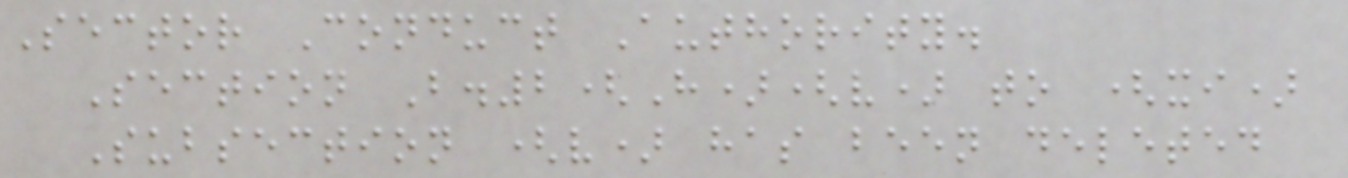Sector Conduct Authority.
Section B.2(H)(v) to (xi)
Subsection (v) has been deleted
